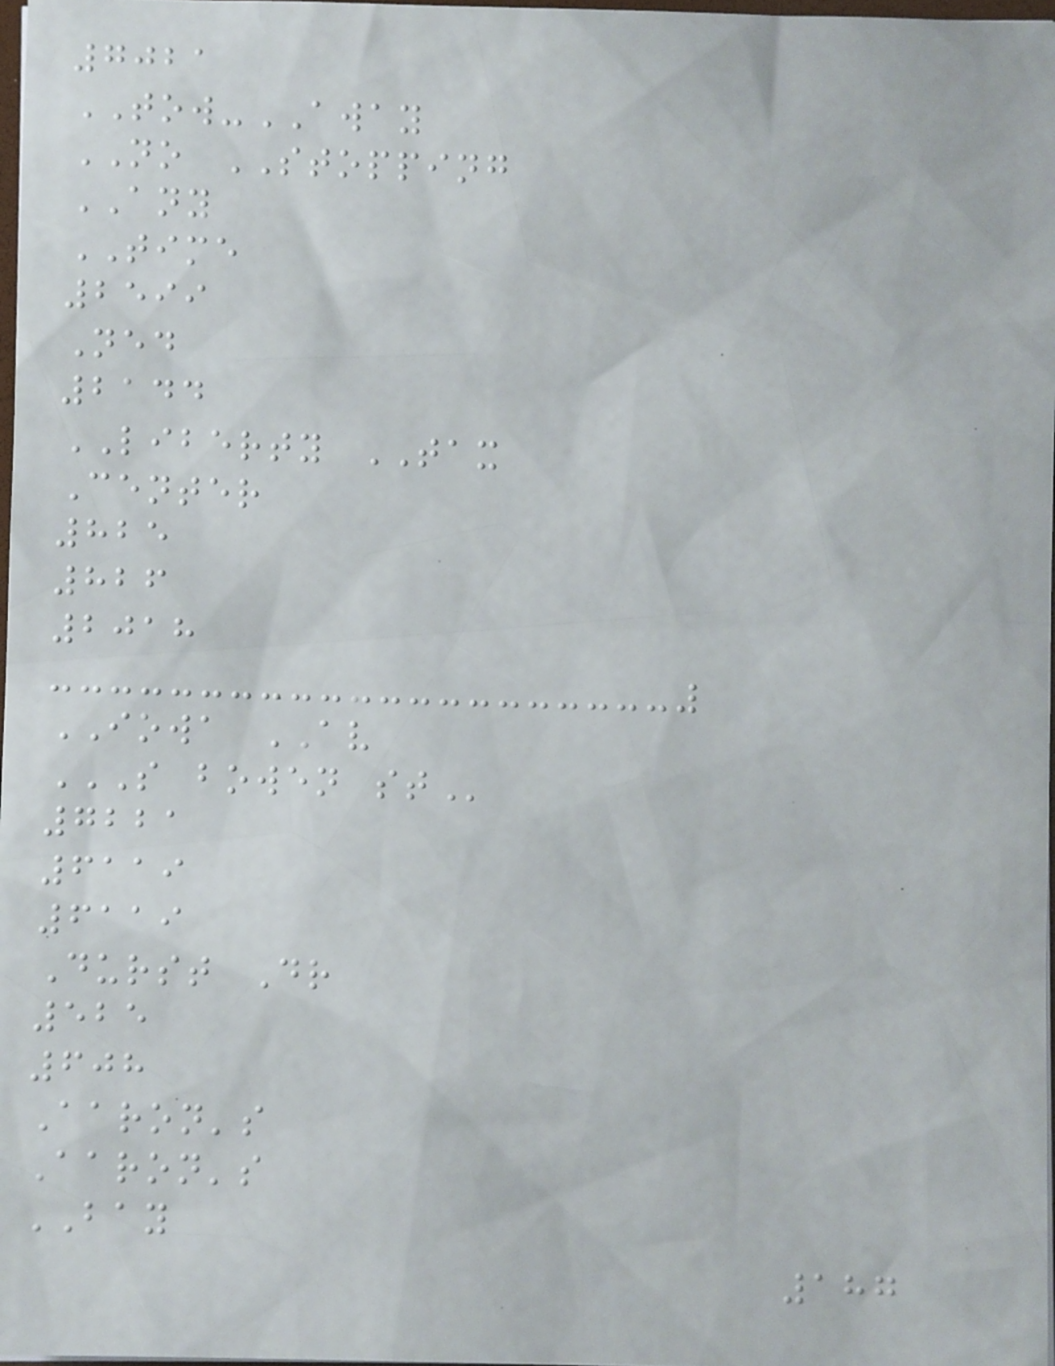7021
TOW-AWAY
NO STOPPING
ANY
TIME
2599
Ned
2144
LIBERTY TAX
Center
825
826
2018
IOWA AV
S BOWEN ST
7221
6119
6119
Durst Dr
525
608
Aaron's
Aaron's
BAY
187
